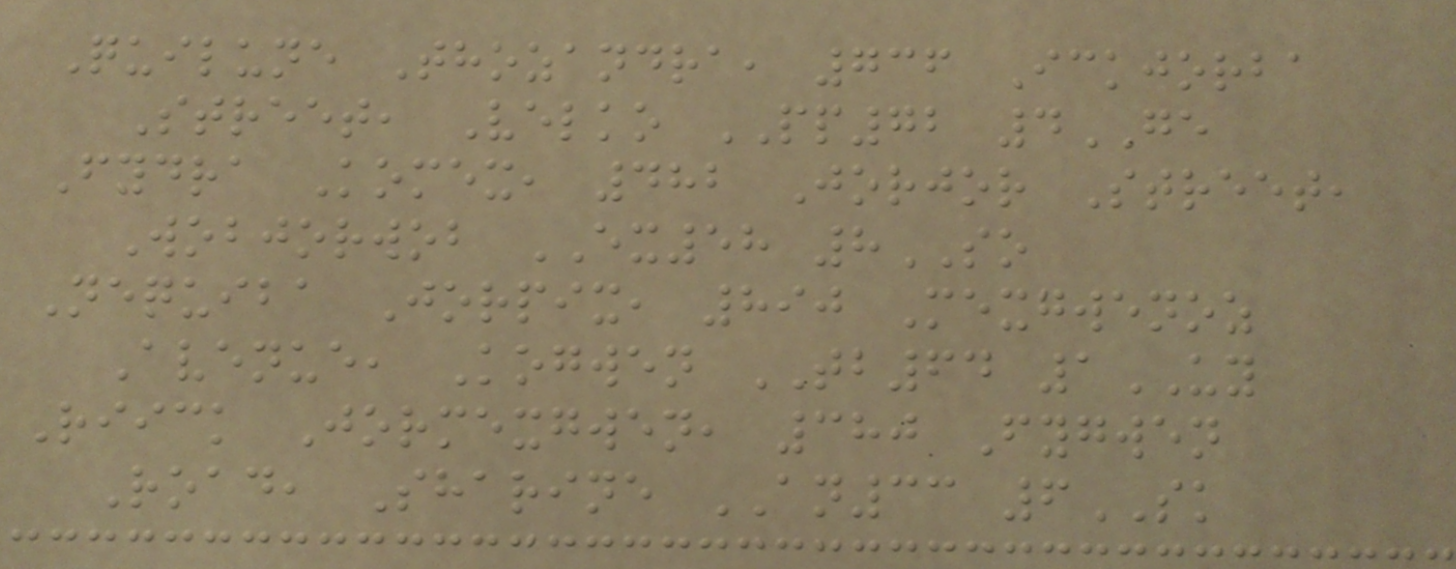Quilune Thozandra, 736 Ickjorba
Street, Velko PP72 4GE
Fydra Komex, 482 Jorjor Street,
Wobjorwob EX58 8SO
Nequiba Jorpix, 890 Mexgwenoz
Avenue, Kogwen TB64 1UY
Riick Jormexgwen, 380 Fygwen
Road, Sharine AN33 6SK
